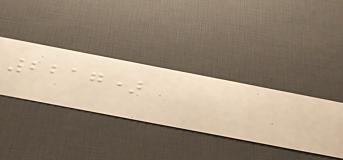2217)
